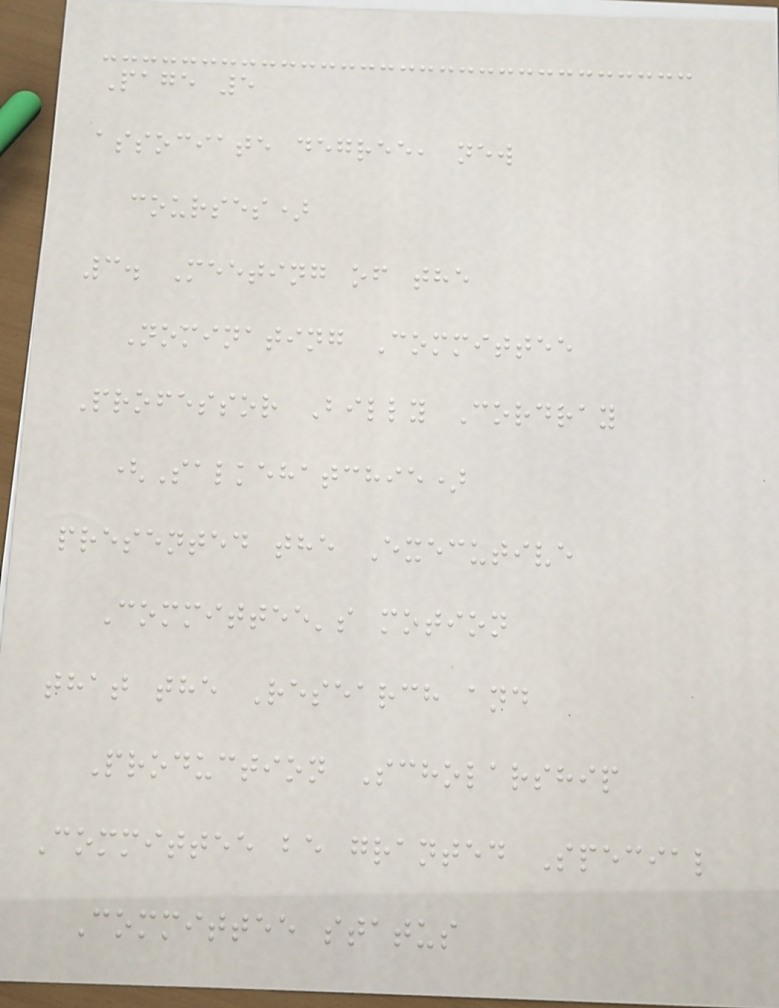Page 5
associate degree, new
courses)
3. Meeting of the
Nominating Committee
Professor Billy Cordray
(Salkehatchie)
presented the Executive
Committee's motion
that the Research and
Production Scholarship
Committee be granted Special
Committee status
